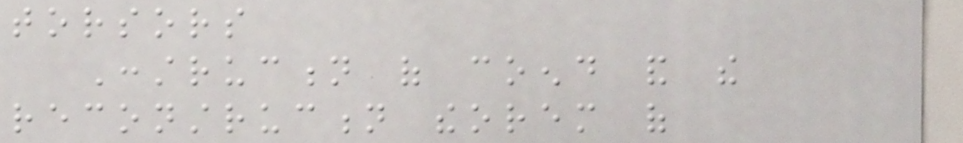torsors
Construction of coend and the
reconstruction theorem of
